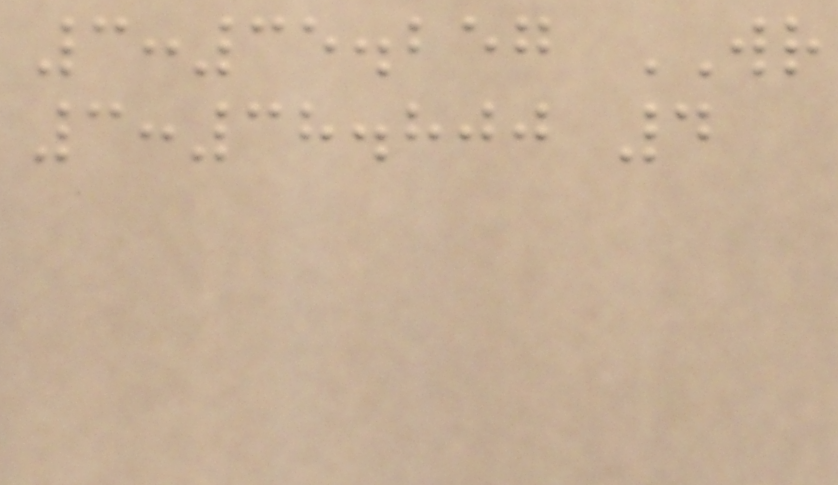3:35.257 WR
3:38.800 4
